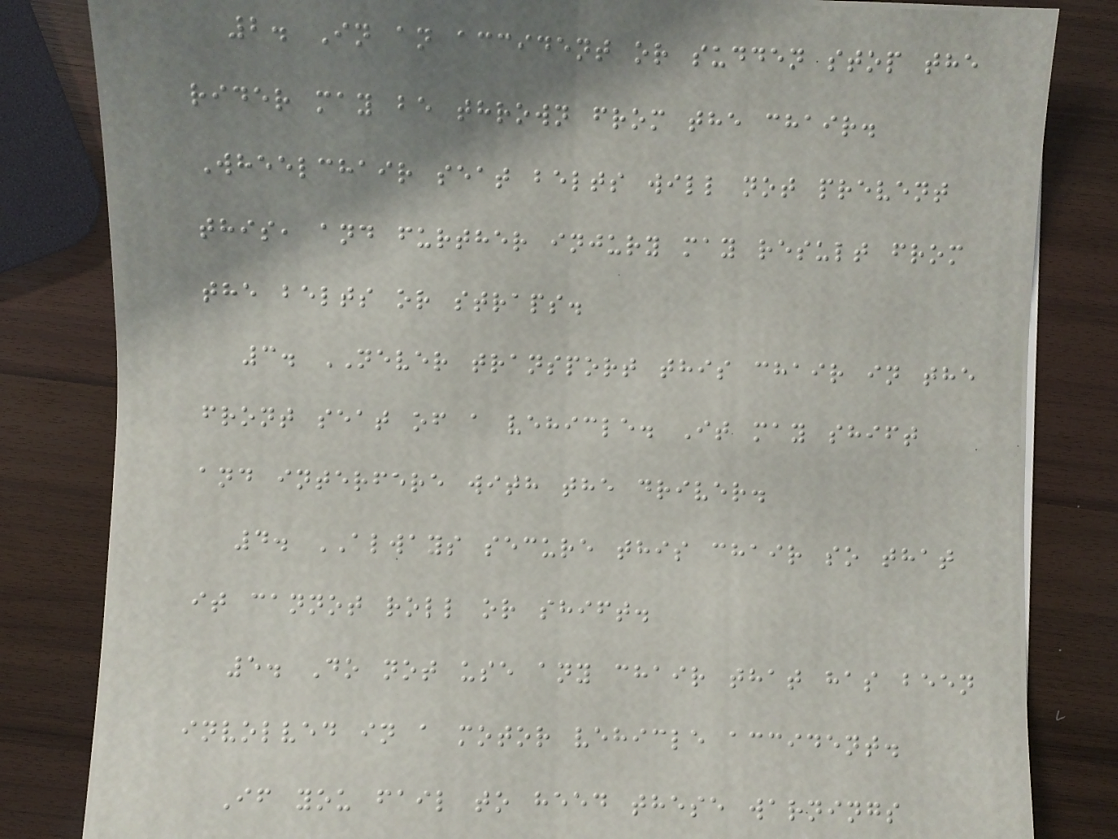2. In an accident or sudden stop the
rider may be thrown from the chair.
Wheelchair seat belts will not prevent
this, and further injury may result from
the belts or straps.
3. NEVER transport this chair in the
front seat of a vehicle. It may shift
and interfere with the driver.
4. ALWAYS secure this chair so that
it cannot roll or shift.
5. Do not use any chair that has been
involved in a motor vehicle accident.
If you fail to heed these warnings
